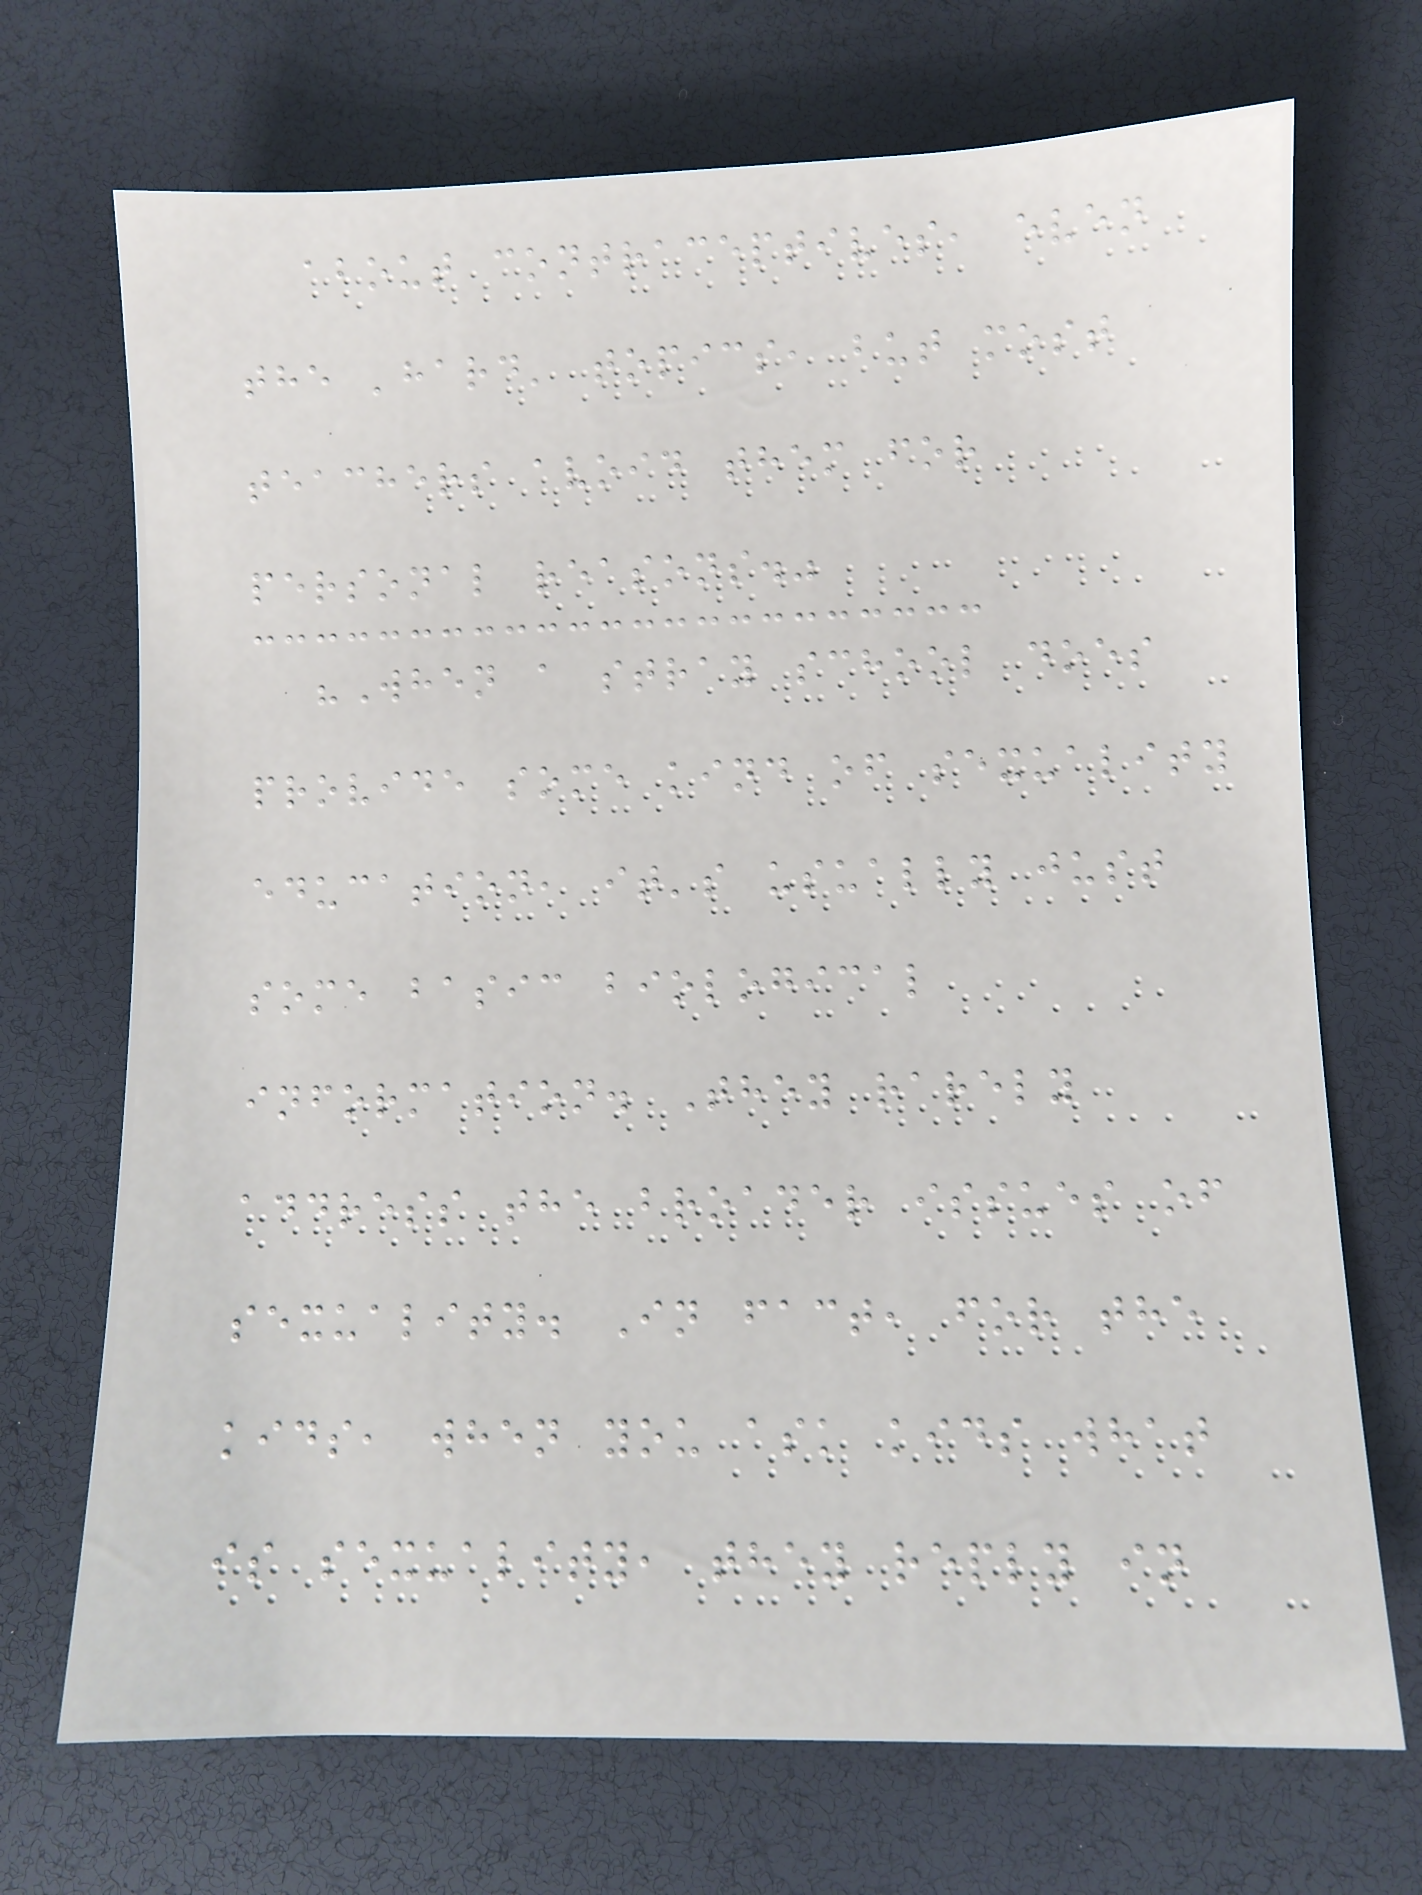about contraceptives, even
the 'hard' topics, but most
teachers avoid them for
personal reasons."
"When a stray school does
provide some kind of sexuality
education, it's usually just
some basic biological
information. They rarely
address the broader issues of
sexuality. In fact, for the
kids, when you ask kids what
is sexuality, they reply in
